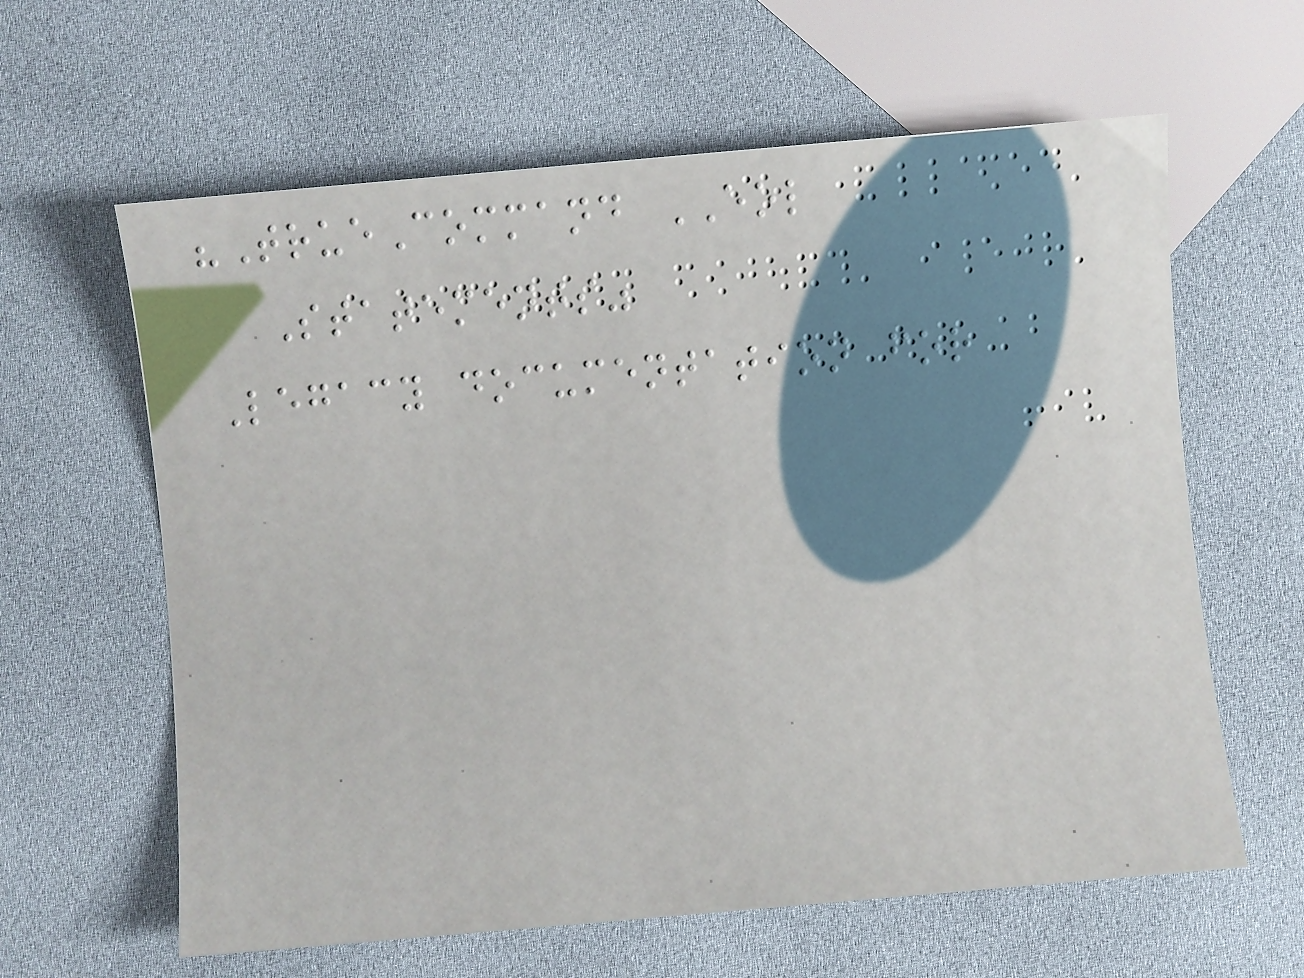"TrueCommand EOL
Statements"
Legacy documentation for
